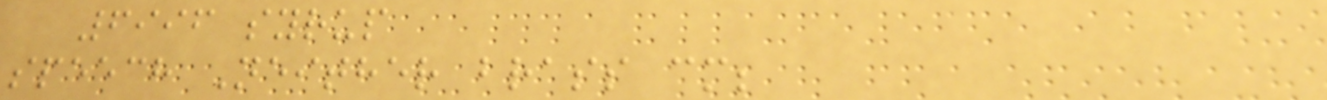6996 syrup
speech Neither brass cm;
